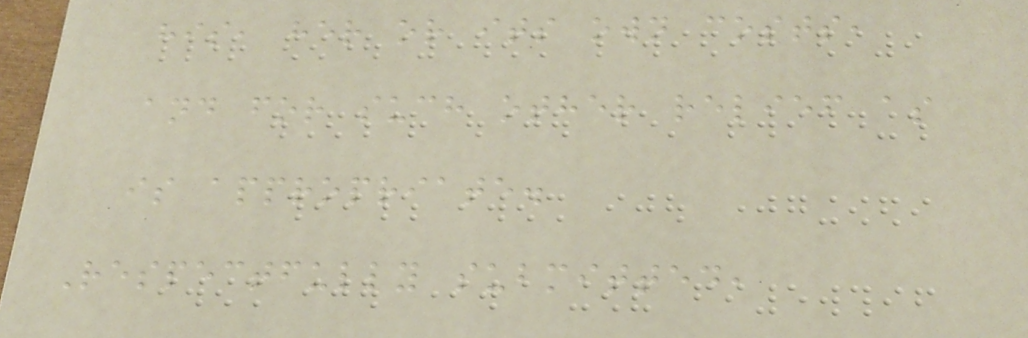his, her or its own costs,
and for such other relief as
is appropriate.
Respectfully submitted,
